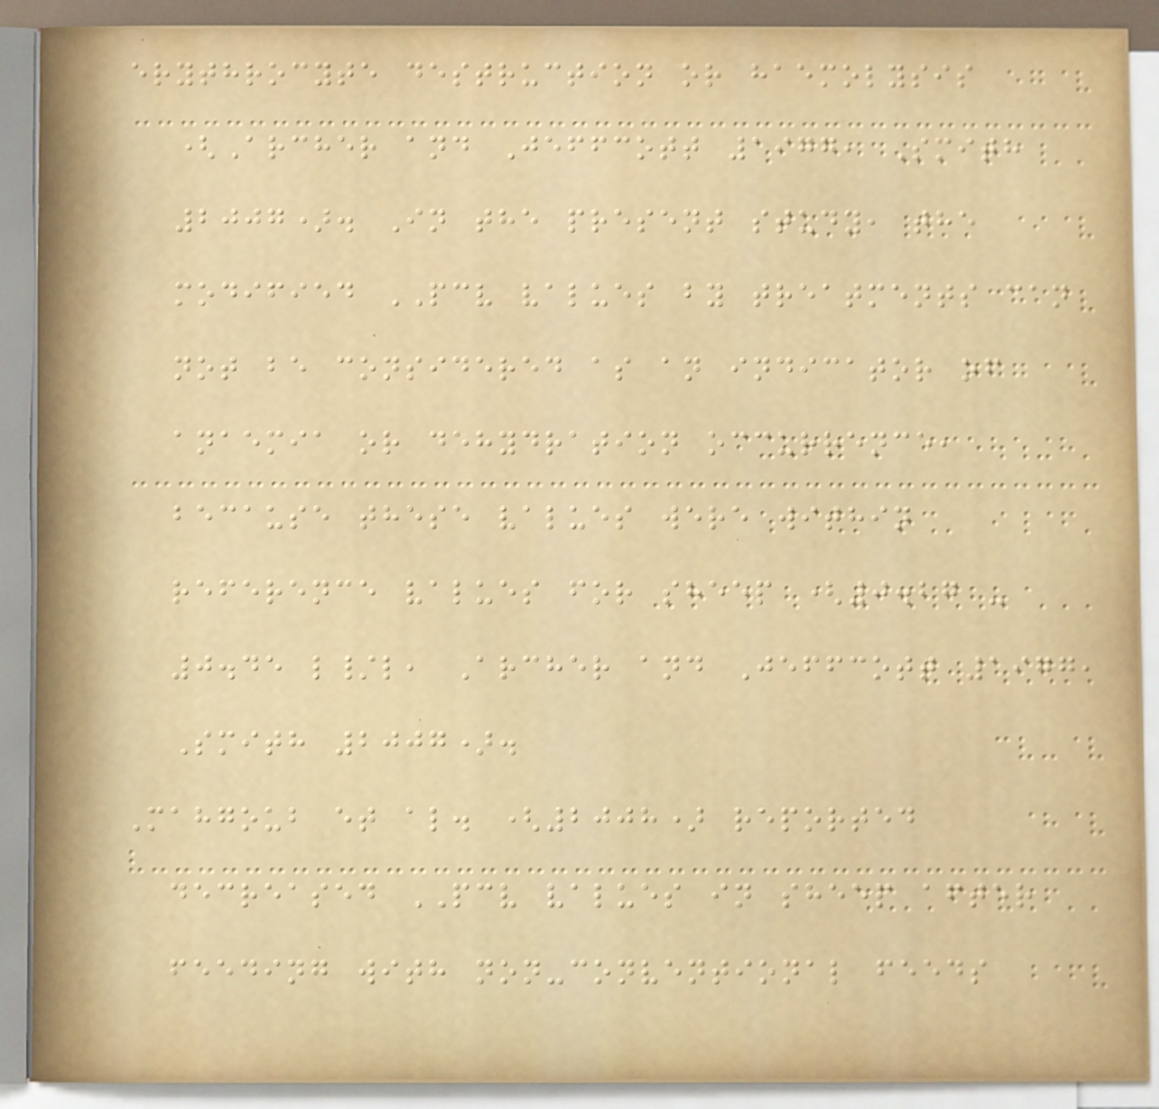erythrocyte destruction or haemolysis
(Archer and Jeffcott 1977, Smith
2007). In the present study, the
modified PCV values by treatments can
not be considered as an indicator of
anaemia or dehydration occurrence,
because these values were within
reference values for sheep (0.27 -
0.45 l/l, Archer and Jeffcott 1977,
Smith 2007).
Mahgoub et al. (2008) reported
decreased PCV values in sheep after
feeding with non-conventional feeds
